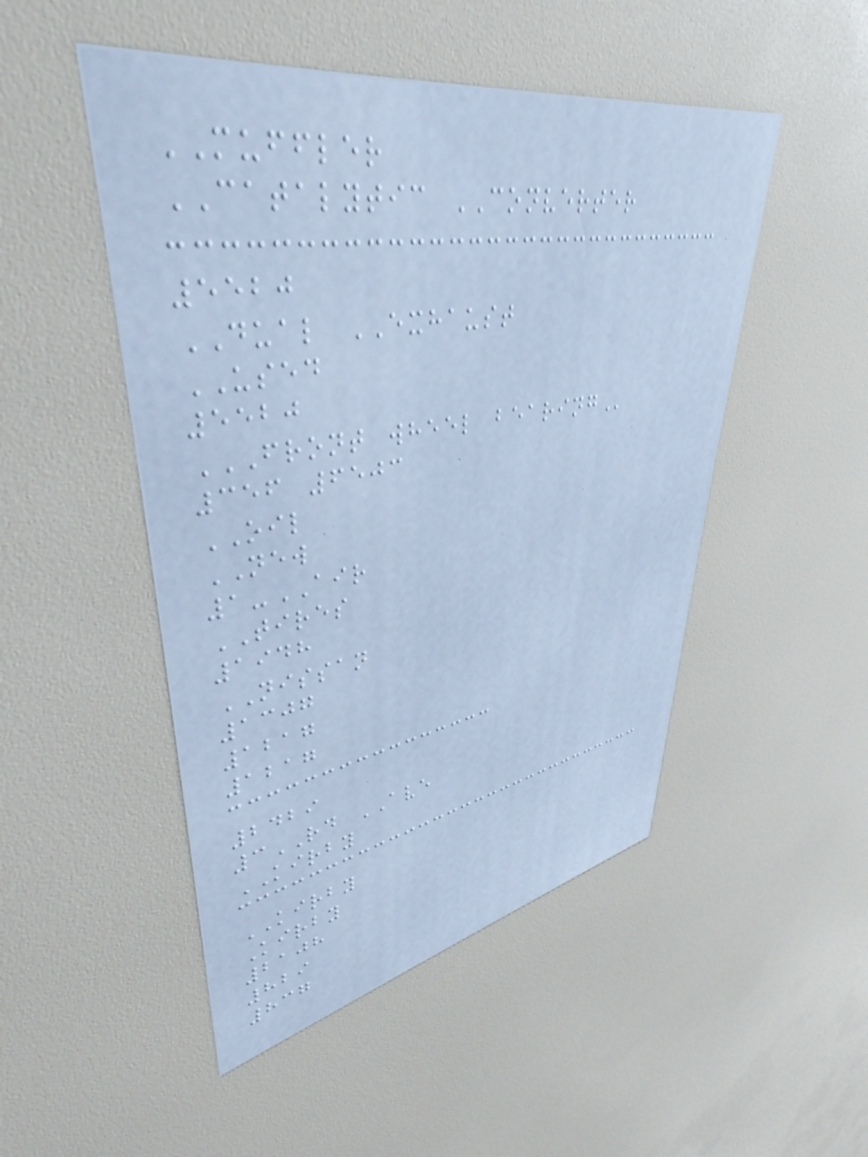MUFFLER
CATALYTIC CONVERTER
5520
DUAL EXHAUST
USED
5520
FRONT WHEEL BEARING
356 6503
OIL
NEW
1-AIR
TIRES
1948
NISSAN
1307
1217
1217
2429
3RD AVE
KIRBY
KIRBY
Kirby
2108
829
837
